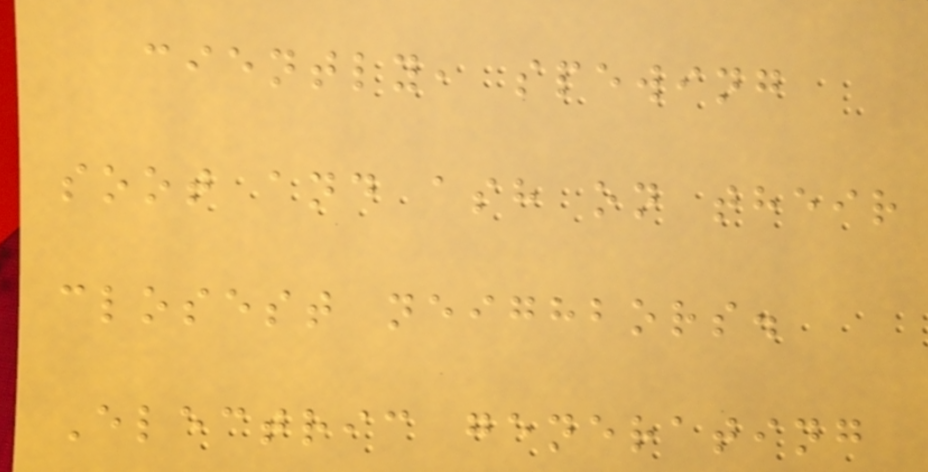ciently, spewing
soot and ash on their
closest neighbors.
Electric generating
